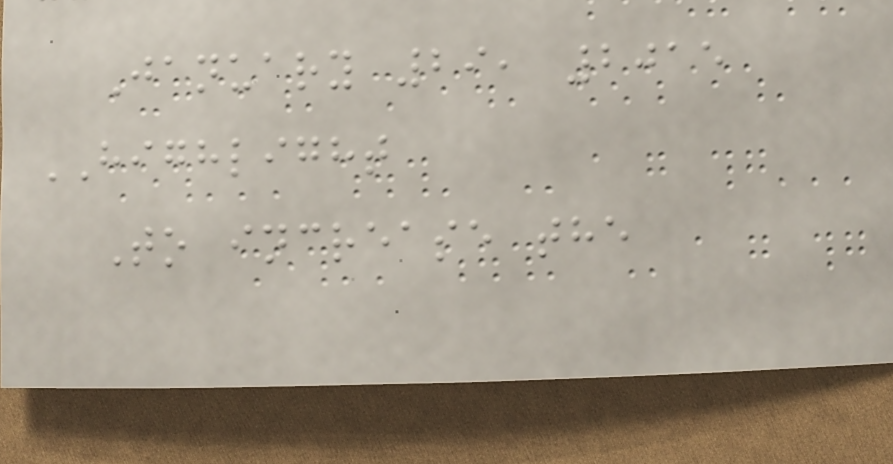January 29, 2015
HIGHLIGHT
To increase the
